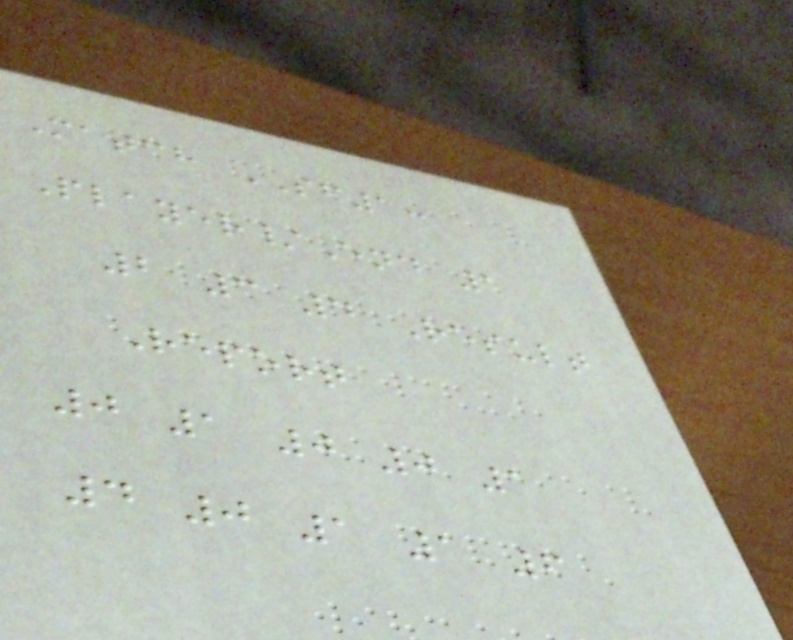Match SF1:
Player/End 1
2 3 4 Result
Report
0 1 0 0 1
4 0 1 1 6
